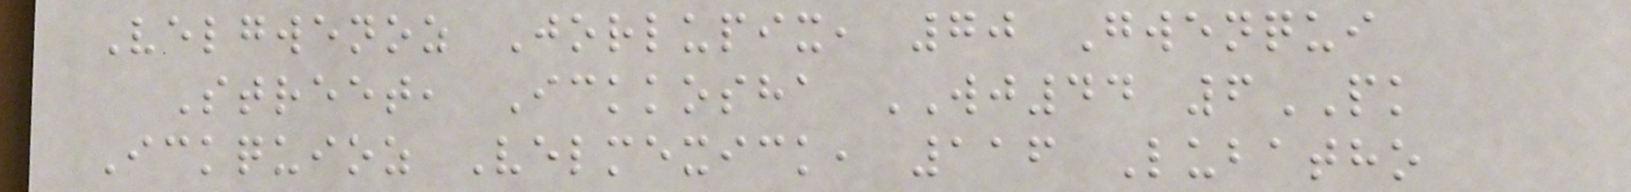Velgwenoz Jorlupix, 70 Gwenqui
Street, Ickkosha WJ44 6PK
Ickquioz Velmexick, 116 Lubatho
